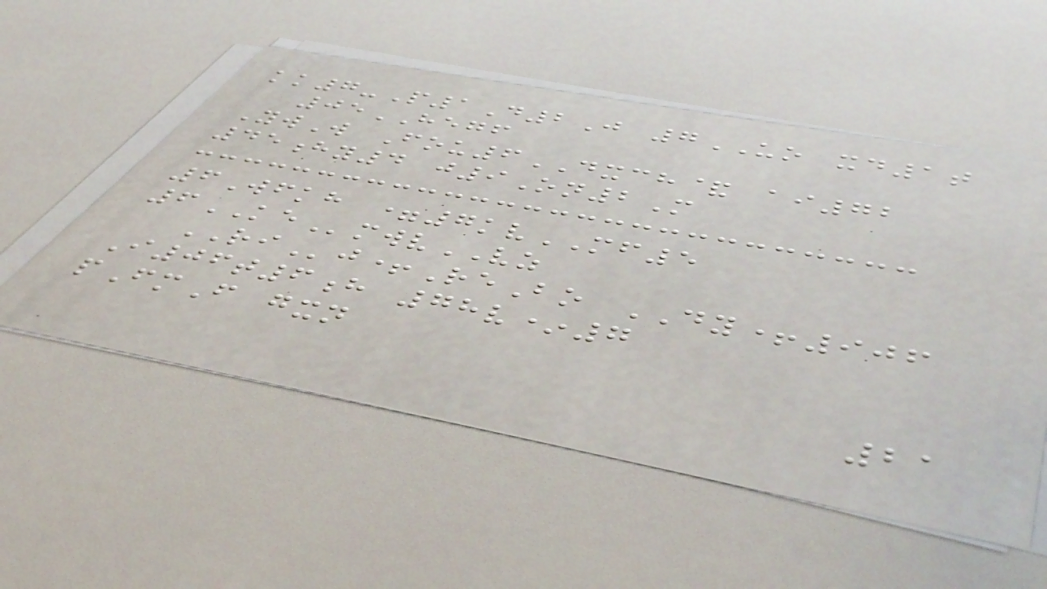kk7-P1D2J 7UO xd1t
05HEGF
YwW Fou6DXCH& ai72
45hy4 j9On2M
6Wfkh =7kvMF5
6KEmwvVZ
RIj+ReBo DY+906
I06t6h 78v*7
pFmF gxn
21
